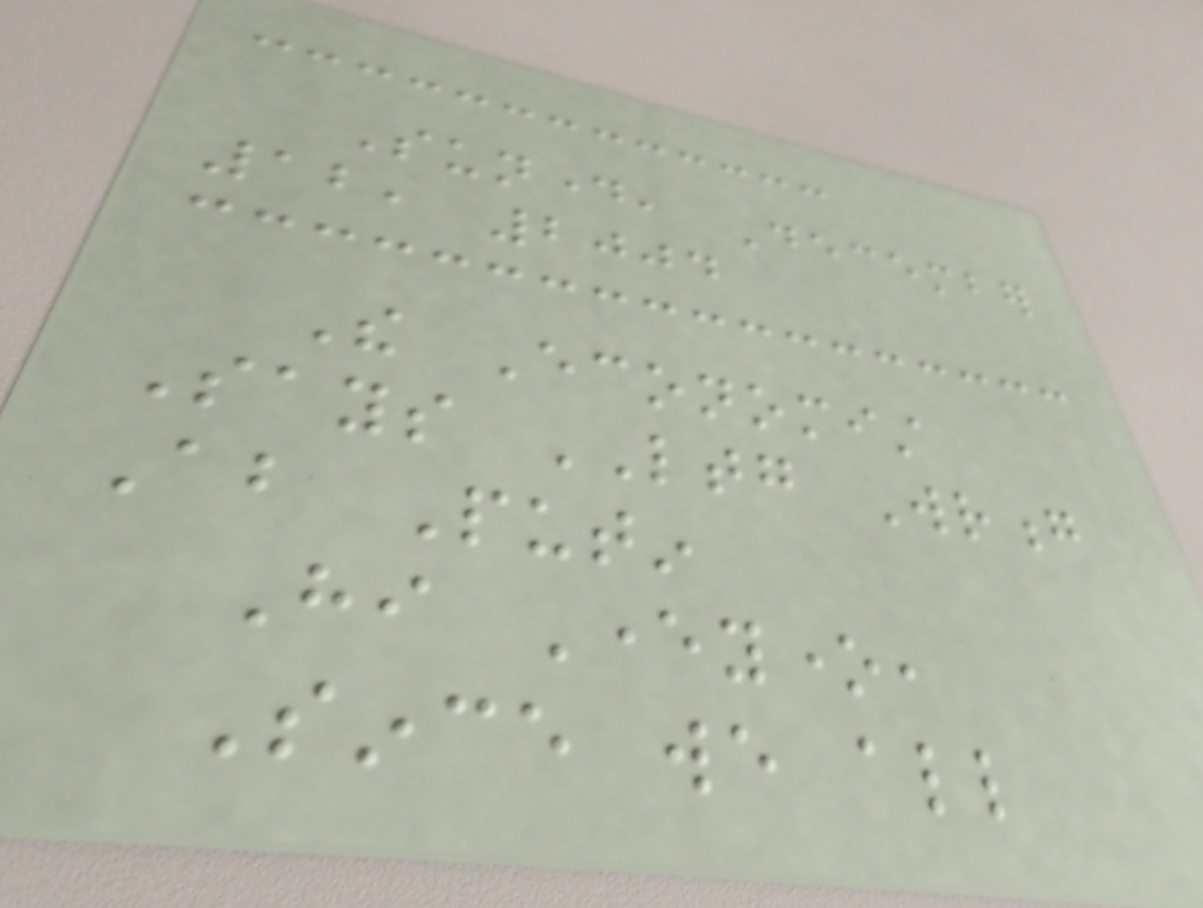Sunday, December
12, 2004
The Economist
Says LTG Wrong
About Putin
Hi Everyone,
Since we all
